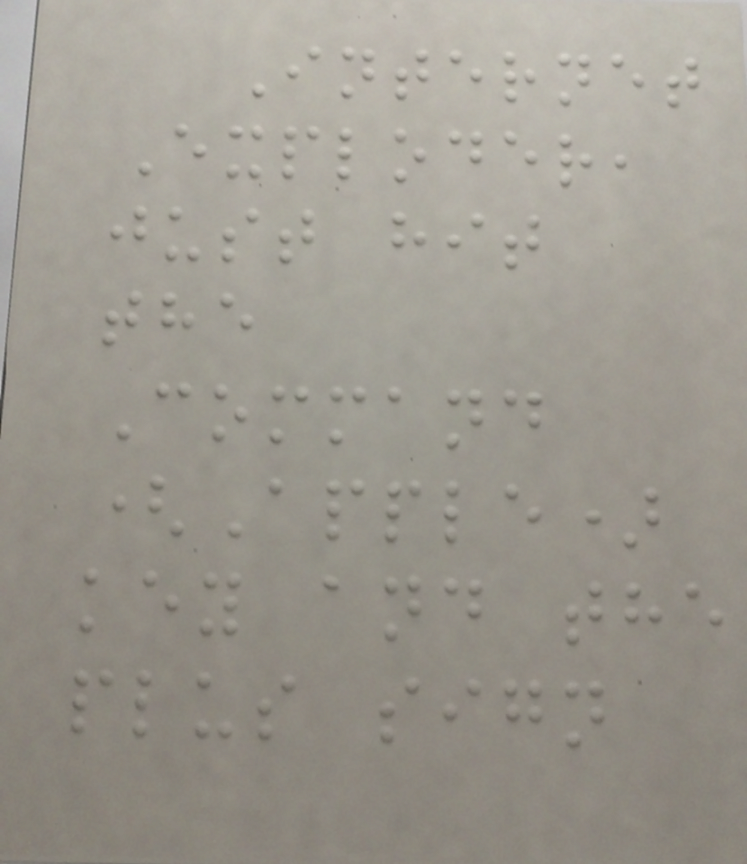Internet
Exploder,
just hit
the
Command
(Apple)
key and the
plus sign
